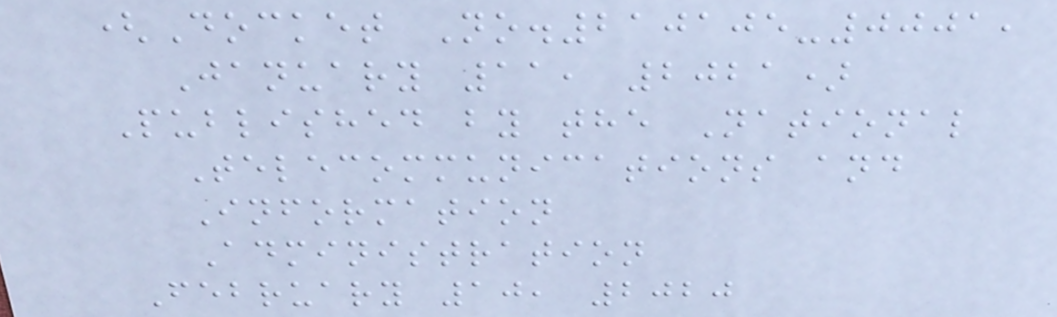(Docket No.210105-0001,
January 11, 2021)
Published by the National
Telecommunications and
Information
Administration
February 10, 2020
